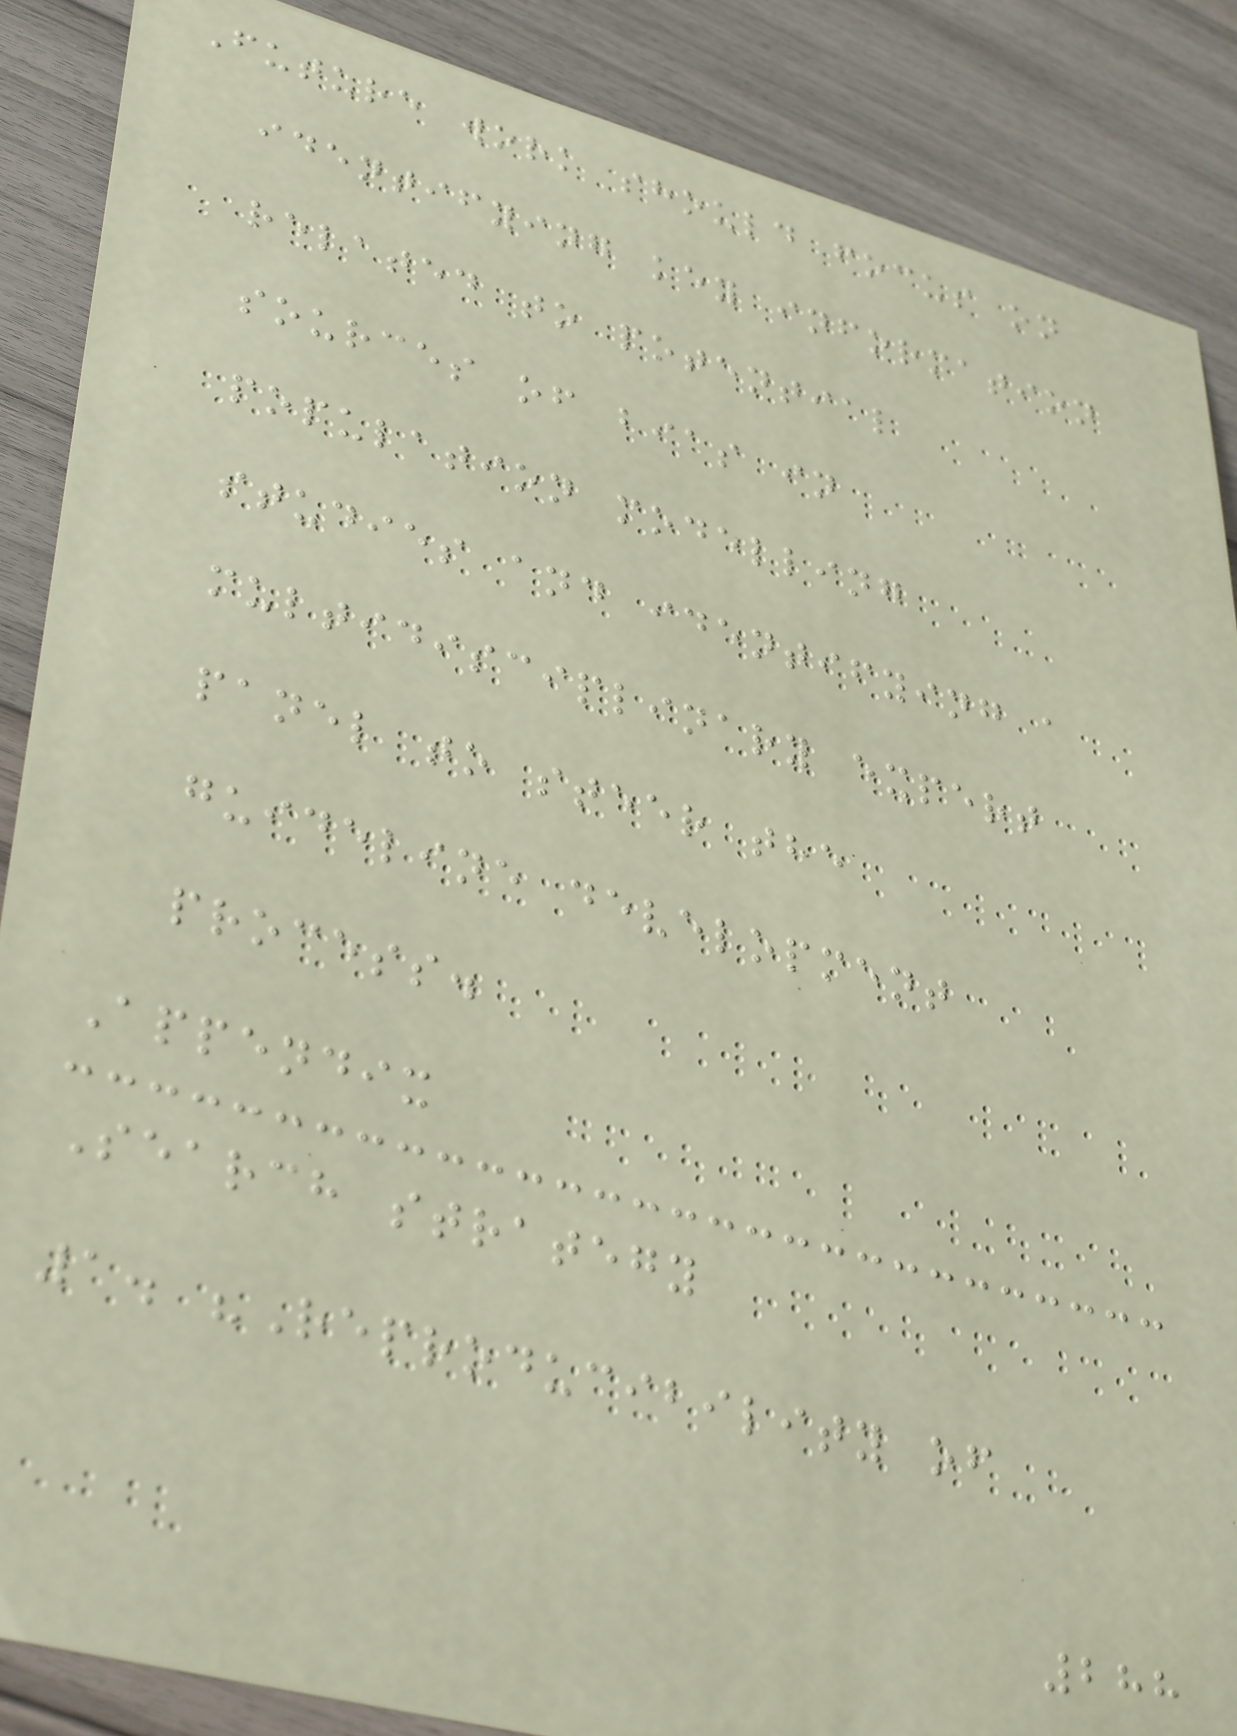Future work should focus on
identifying key information
related to potential
sources of bias in
population modelling
studies and identifying a
multidisciplinary expert
panel to steer the
guideline development
process.
Appendix
Search strategy
1. "Reproducibility of
288
